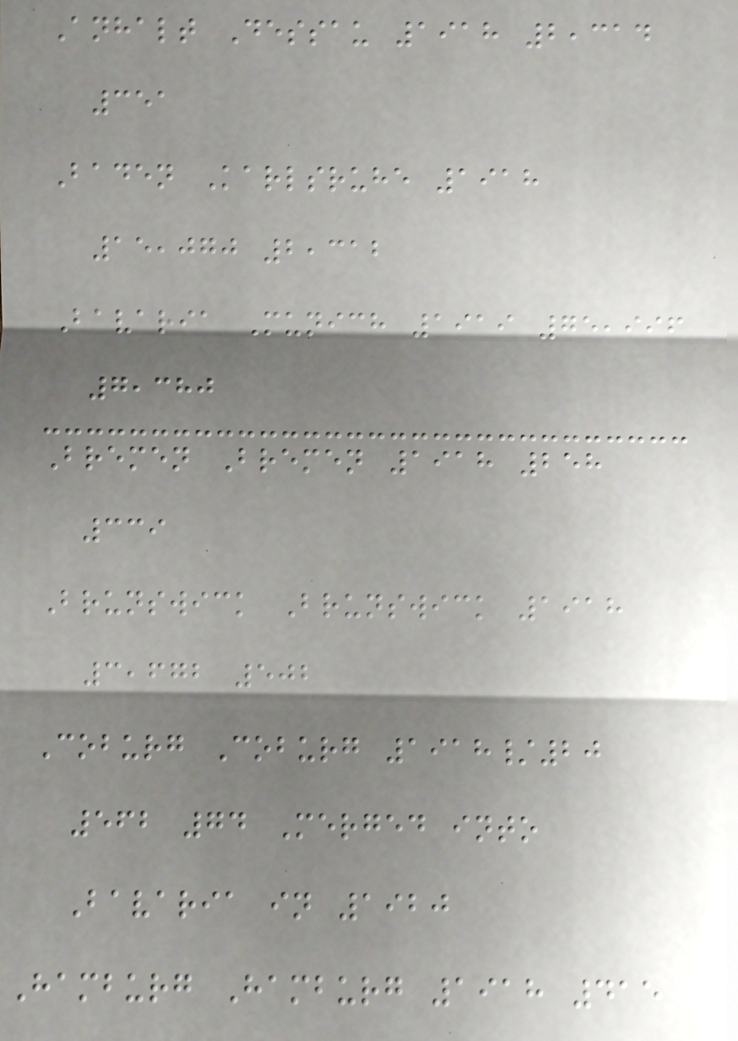Anhalt Dessau 1918 2,314
351
Baden Karlsruhe 1918
15,070 2,312
Bavaria Munich 1919 75,996
7,380
Bremen Bremen 1918 258
339
Brunswick Brunswick 1918
3,672 502
Coburg Coburg 1918/20
562 74 Merged into
Bavaria in 1920
Hamburg Hamburg 1918 415
